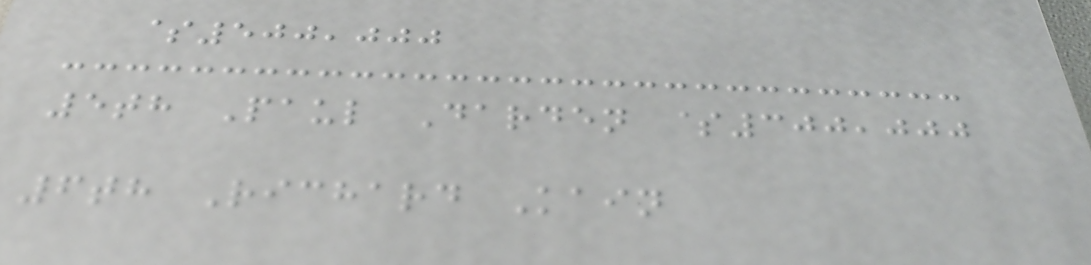$500,000
5th Paul Darden $300,000
6th Richard Kain
